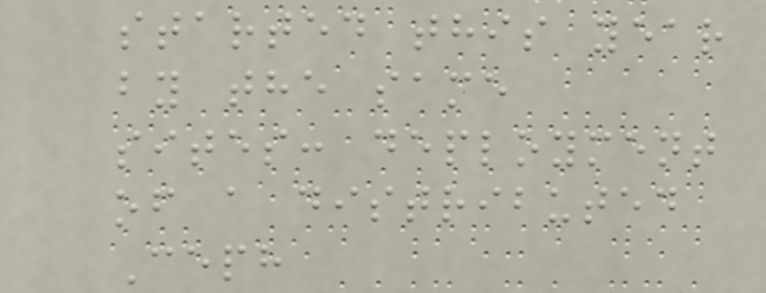started this year
by the same
sites: deployment
of a distributed
Ceph
